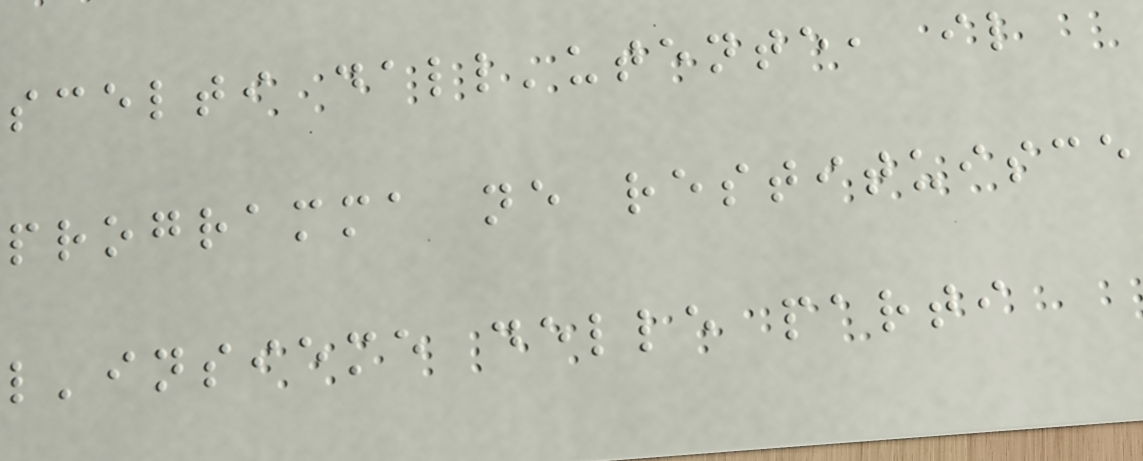scelti dall'utente, il
programma ne restituisce
l'insieme delle parti
